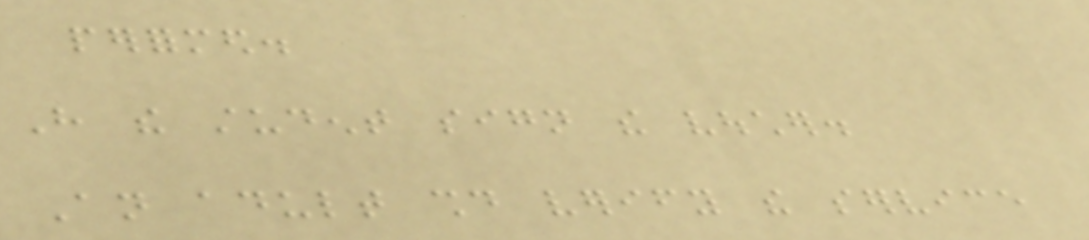performed.
Have the student sign the voucher.
An adult should verify the service
